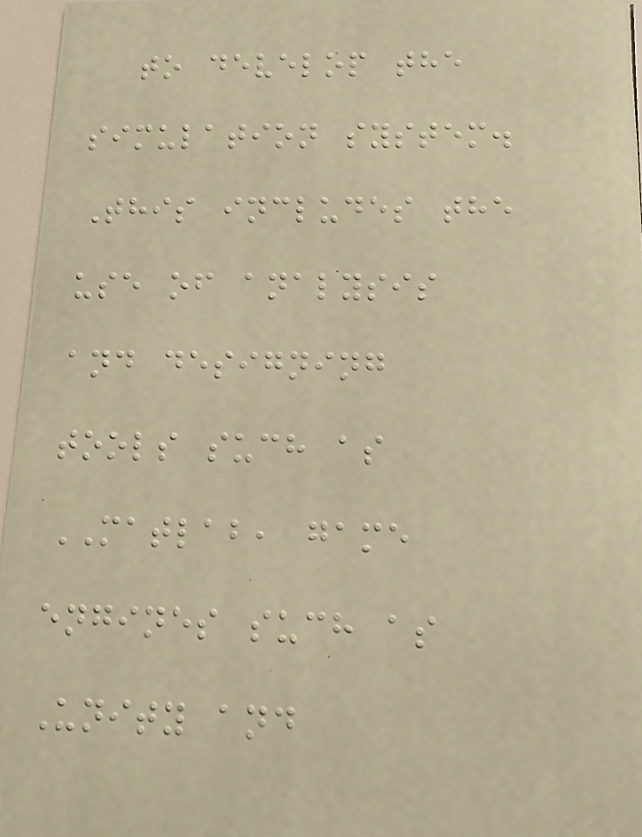to develop the
simulation system.
This includes the
use of analysis
and designing
tools such as
MATLAB, game
engines such as
Unity and
